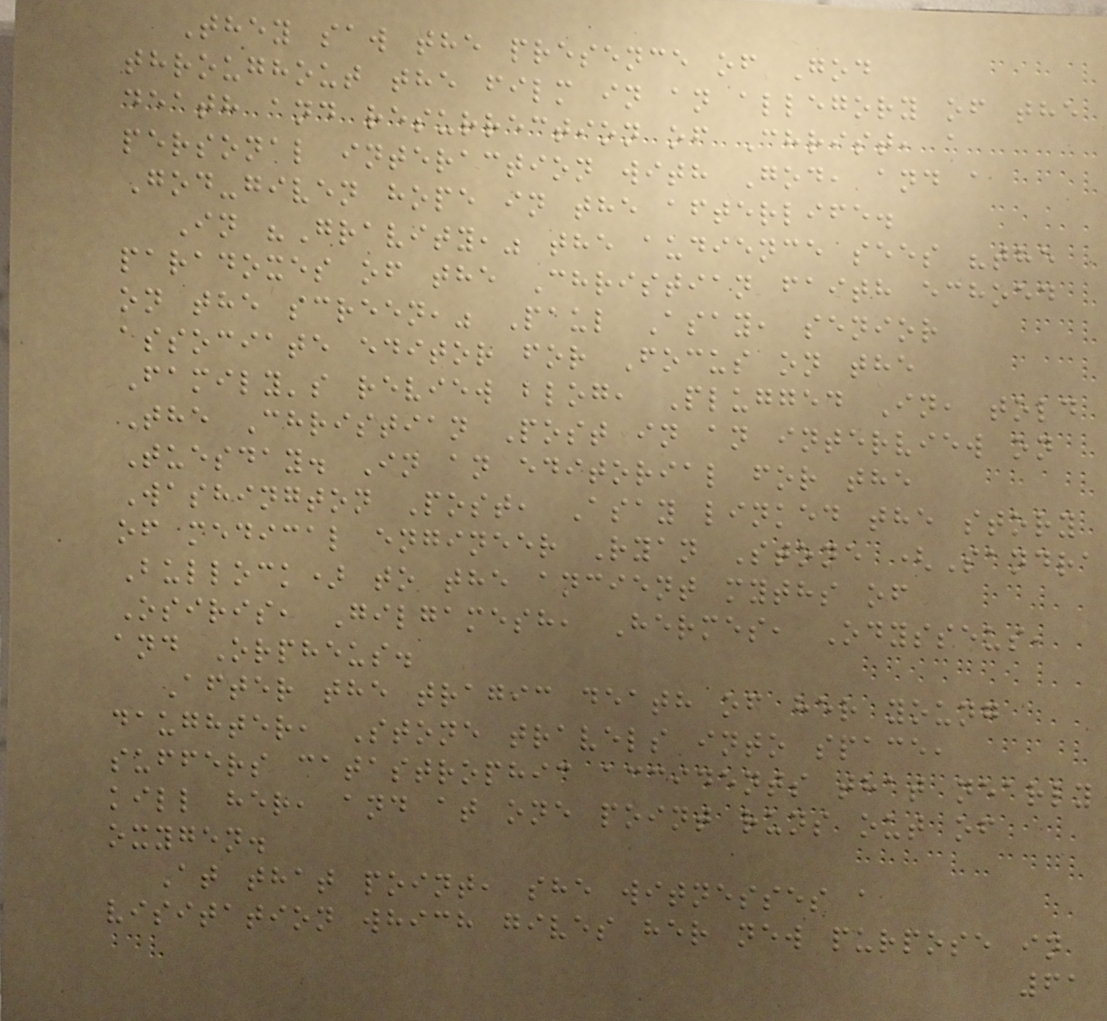They saw the presence of God
throughout the film in an allegory of the
death and resurrection of Christ, a
personal interaction with God, and a
God-given hope in the afterlife.
In "Gravity," the audience sees "the
paradoxes of the Christian faith echoed
on the screen," Paul Asay, senior
associate editor for Focus on the
Family's review blog, Plugged In, told
The Christian Post in an interview on
Tuesday. In an editorial for the
Washington Post, Asay linked the story
of medical engineer Ryan Stone (Sandra
Bullock) to the ancient myths of
Osiris, Gilgamesh, Hermes, Odysseus,
and Orpheus.
After the tragic death of her young
daughter, Stone travels into space,
suffers catastrophic accidents that nearly
kill her, and at one point runs out of
oxygen.
At that point, she witnesses a
visitation which gives her new purpose in
61
